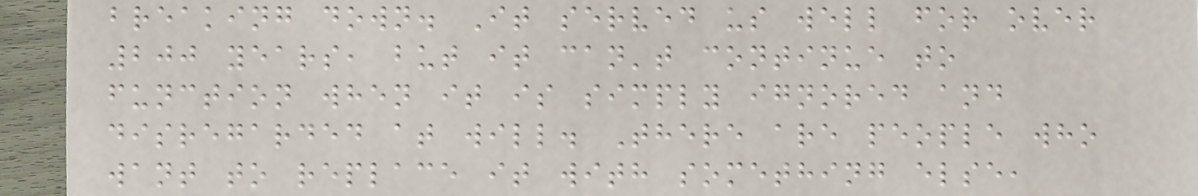breaking down. It served us well for over
200 years, but it can't continue to
function when it is simply ignored and
disregarded at will. There are people who
want to replace it with something else,
